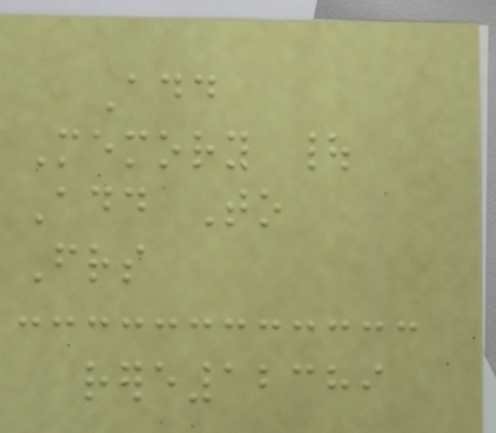Add
Memory |
Add To
Friends
rere12389
